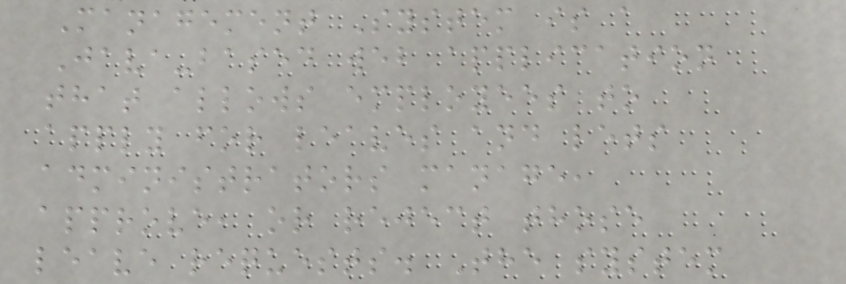Management System is a
Java-based web application
that allows employees to
apply for leaves and lets
administrators manage,
approve, or reject those
leave requests. The system
